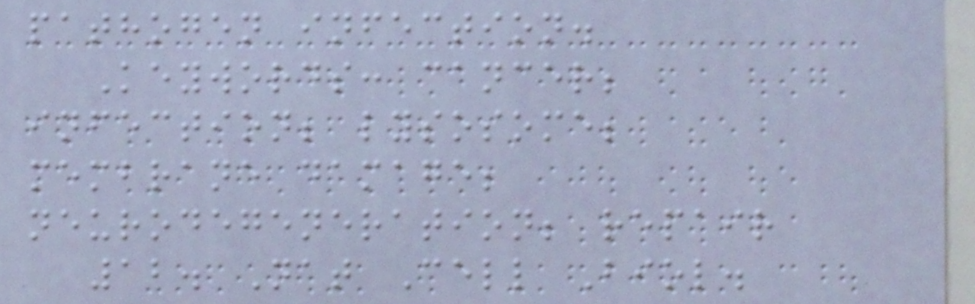pathogen infection.
Keywords: cancer;
infection; lysosome;
membrane damage;
neurodegeneration; repair
12. Nat Cell Biol.
